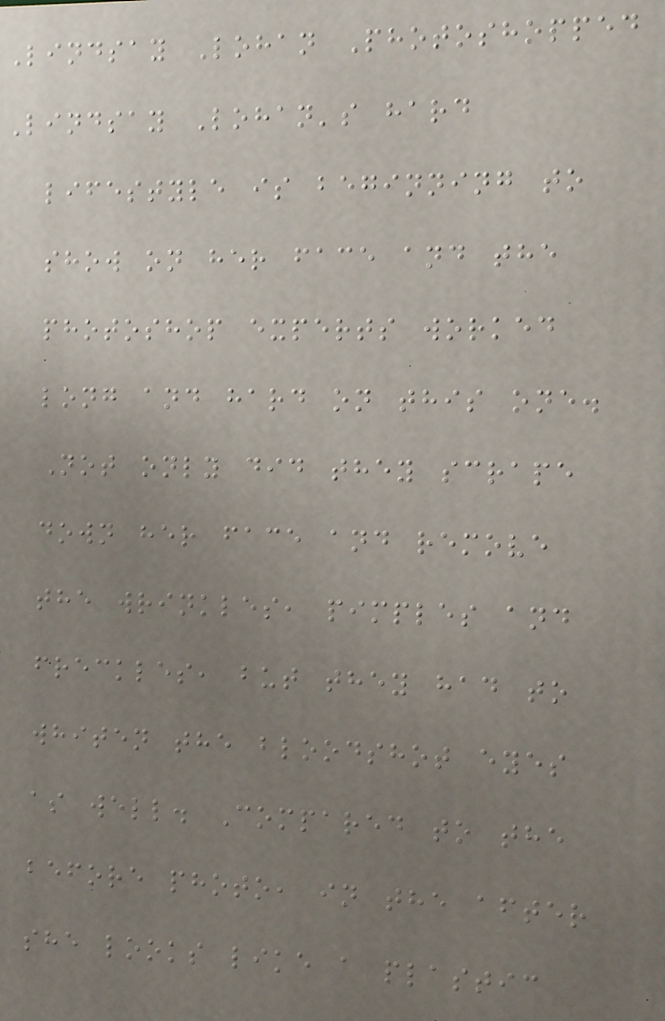Lindsay Lohan Photoshopped
Lindsay Lohan's hard
lifestyle is beginning to
show on her face and the
photoshop experts worked
long and hard on this one.
Not only did they scrape
down her face and remove
the wrinkles, pimples and
freckles, but they had to
whiten the bloodshot eyes
as well. Compared to the
before photo, in the after
she looks like a plastic
